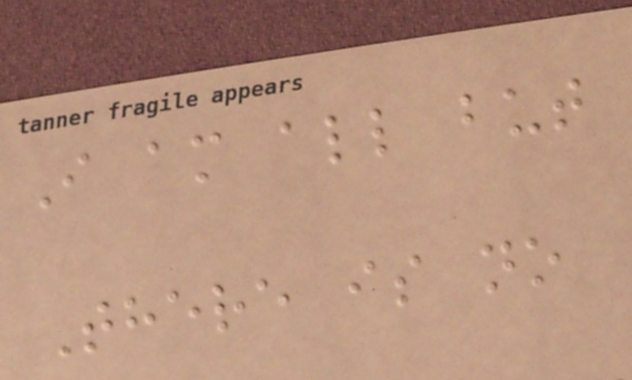I am all but
There is no
